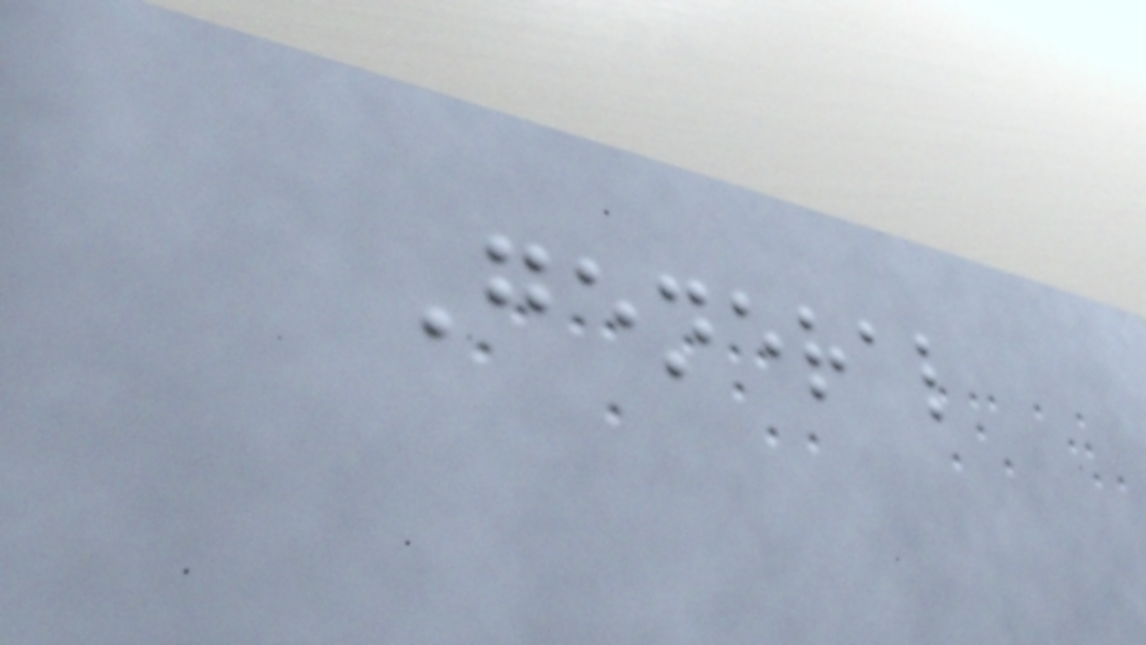General
